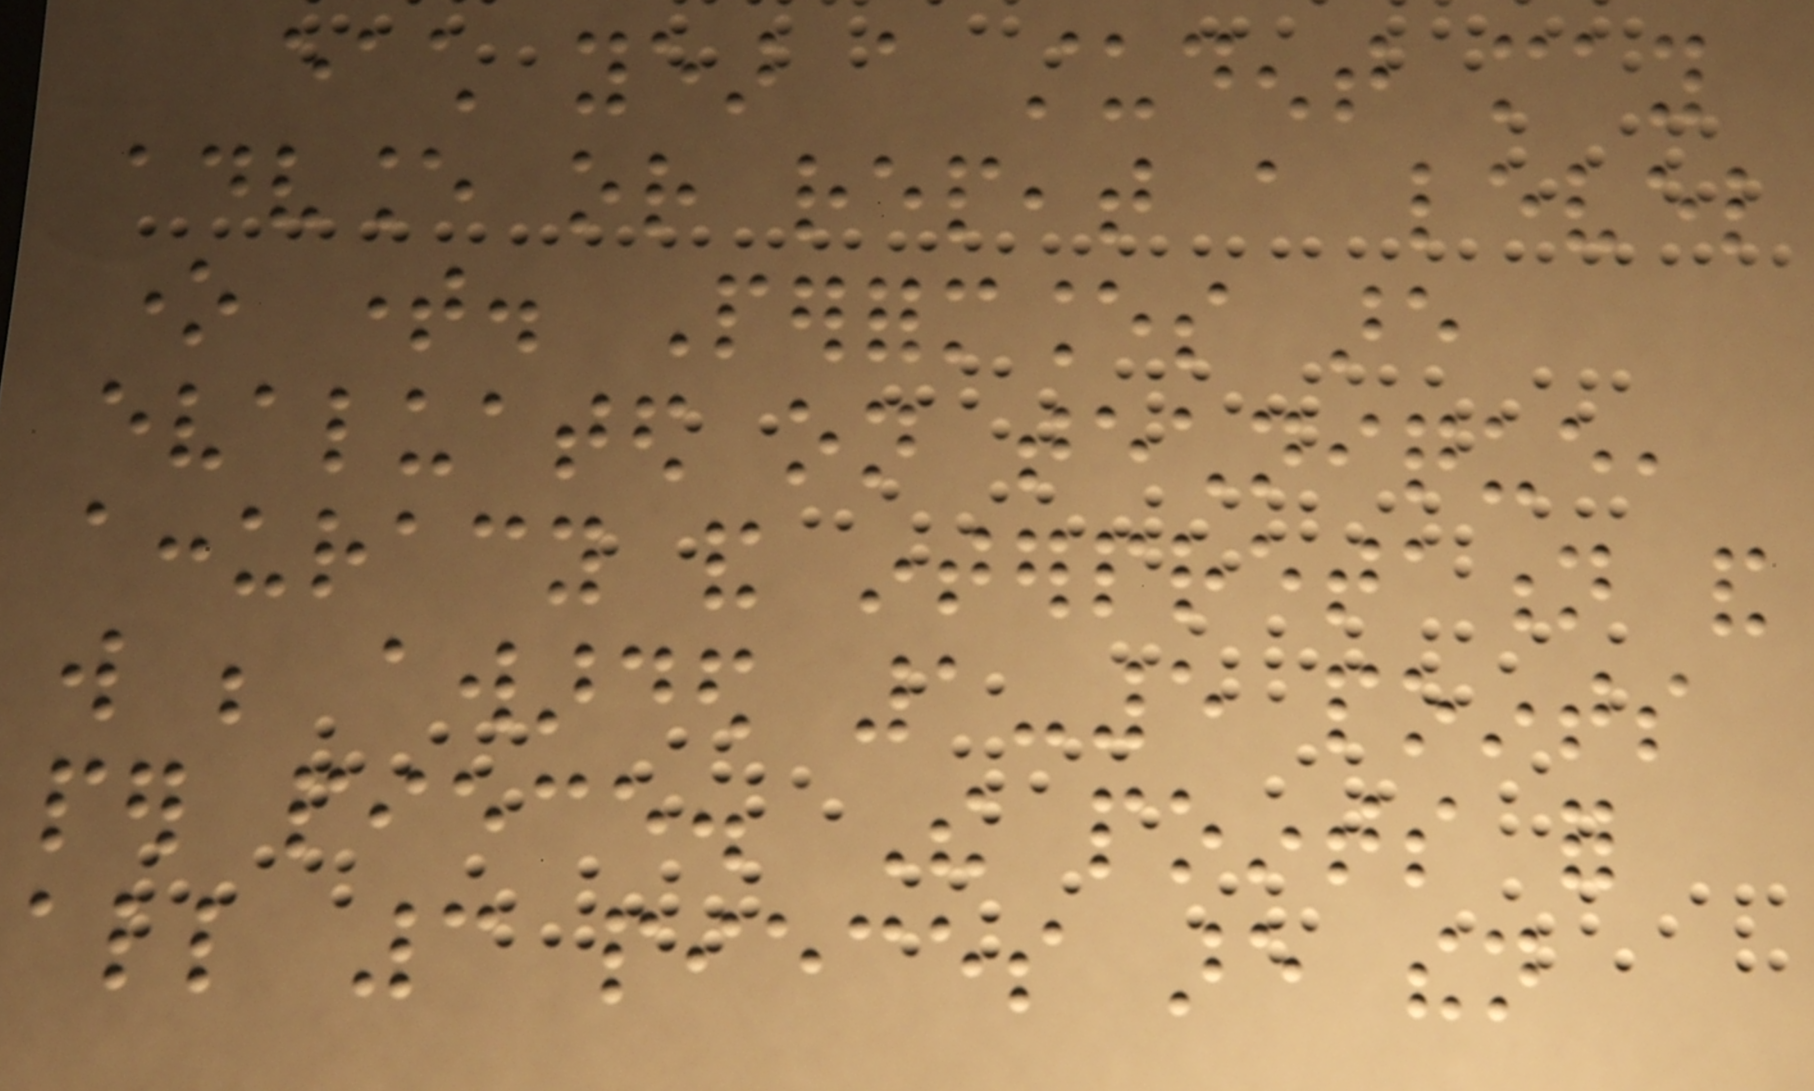each year a student may
advance or repeat a level
one time. Performances are
evaluated on technique,
accuracy and interpretation and
will be awarded 1-5 points
per piece. The points for
all 3 pieces are then
